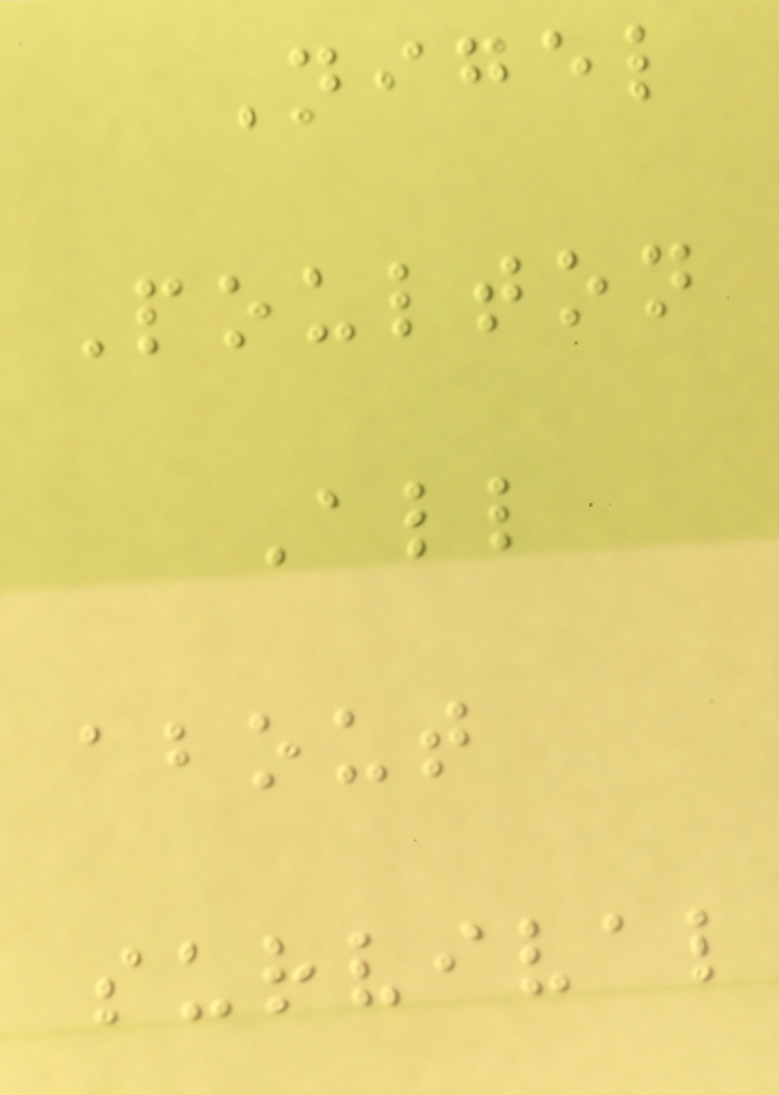Nigel
Poulton
All
about
survival
